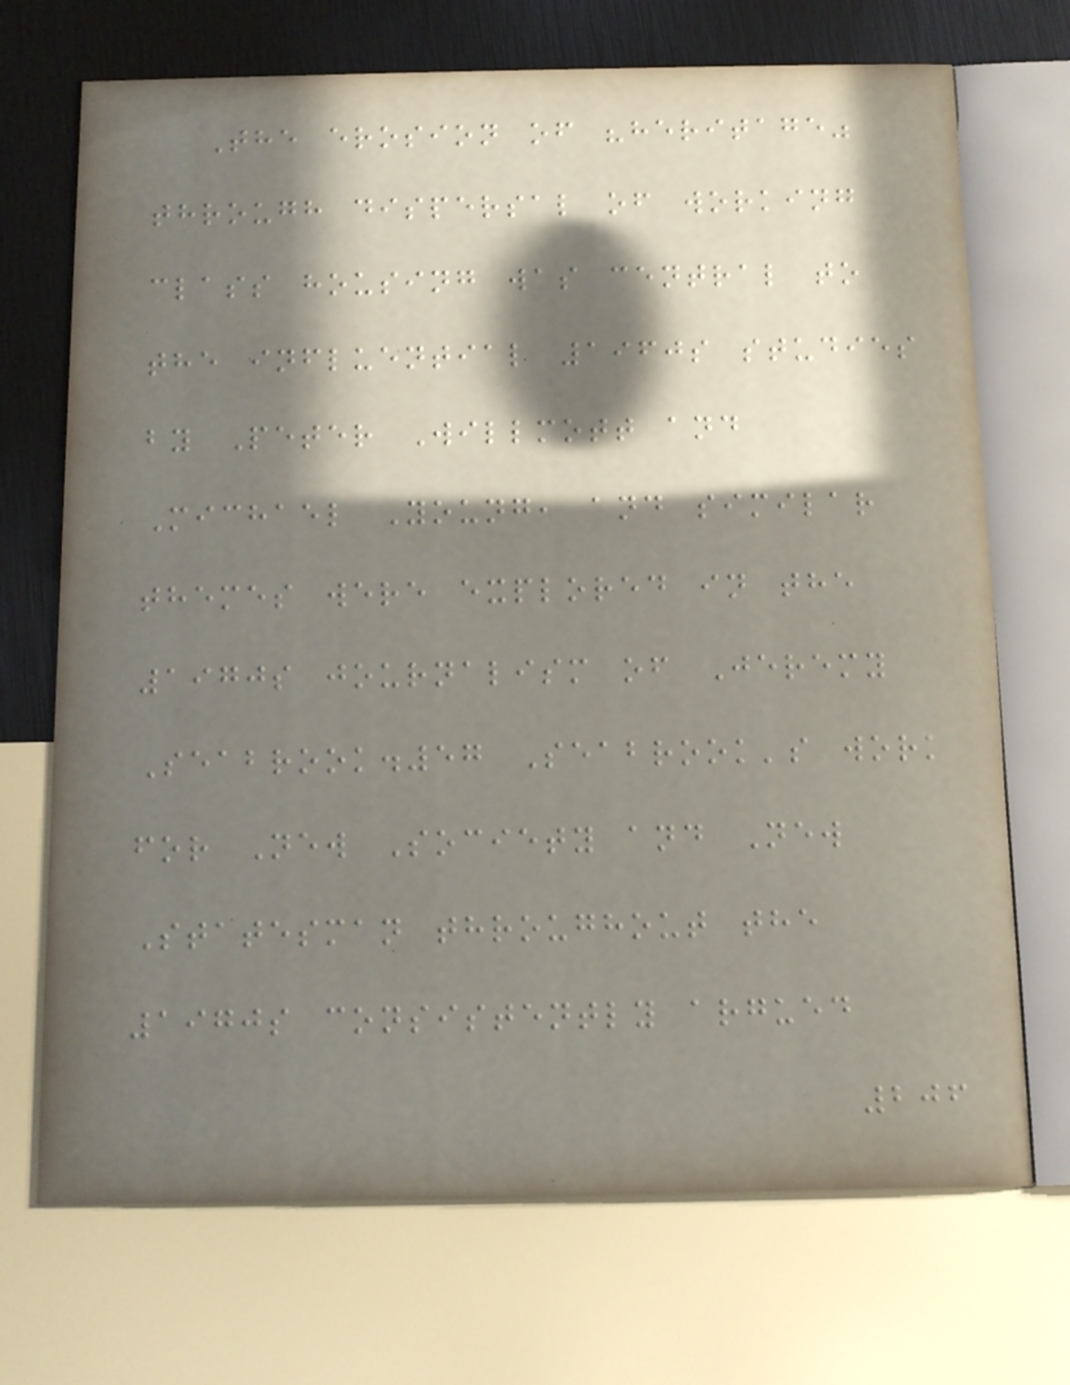The erosion of "heritage"
through dispersal of working
class housing was central to
the influential 1960s studies
by Peter Willmott and
Michael Young, and similar
themes were explored in the
1970s journalism of Jeremy
Seabrook.57 Seabrook's work
for New Society and New
Statesman throughout the
1970s consistently argued
206
